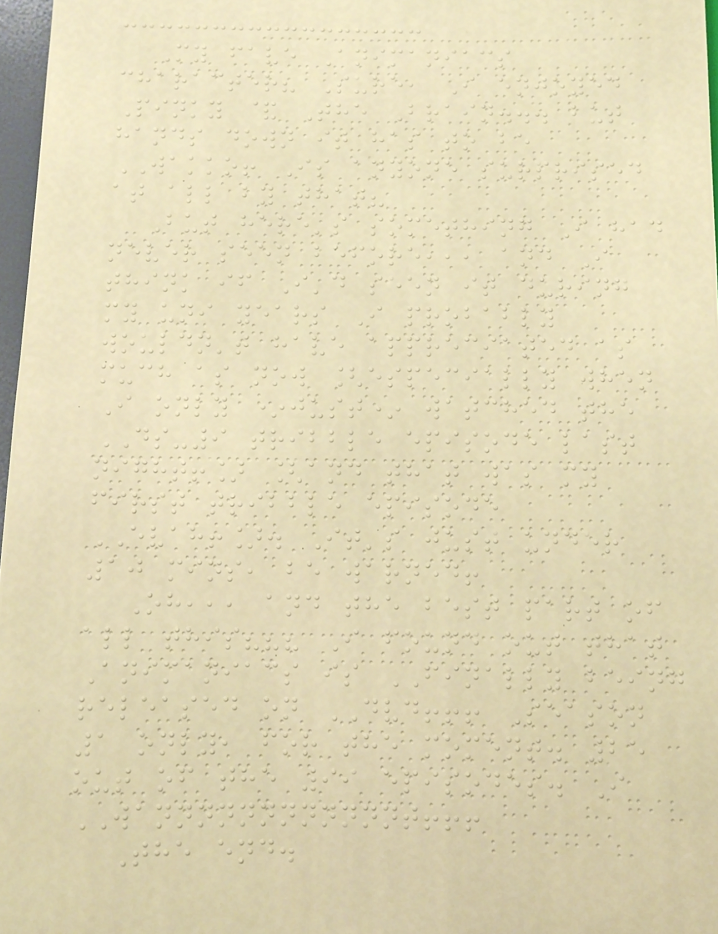My fave Animaniacs
character? Sure, I enjoyed
Pinky & The Brain... but
hands down it has to be
WAKKO! Is anyone surprised
at all by that?
But here's something I had
never seen before,,, and I
think if I'd seen it during
my uni years I probably
wouldn't have appreciated as
much as now [especially when
I only *just* watched the
DS-9 tribble episode last
night!] [and that was my
first tribble episode
EVAH!]. It's just under
10 mins, be warned!
Oh,,, and the best part of
all this??? I found out that
Animaniacs is FINALLY being
released on DVD!!! Season
1 only, for the moment. 25
out of the 99 episodes. I
WANNNNNNNNNNNNT!!!
The end.
